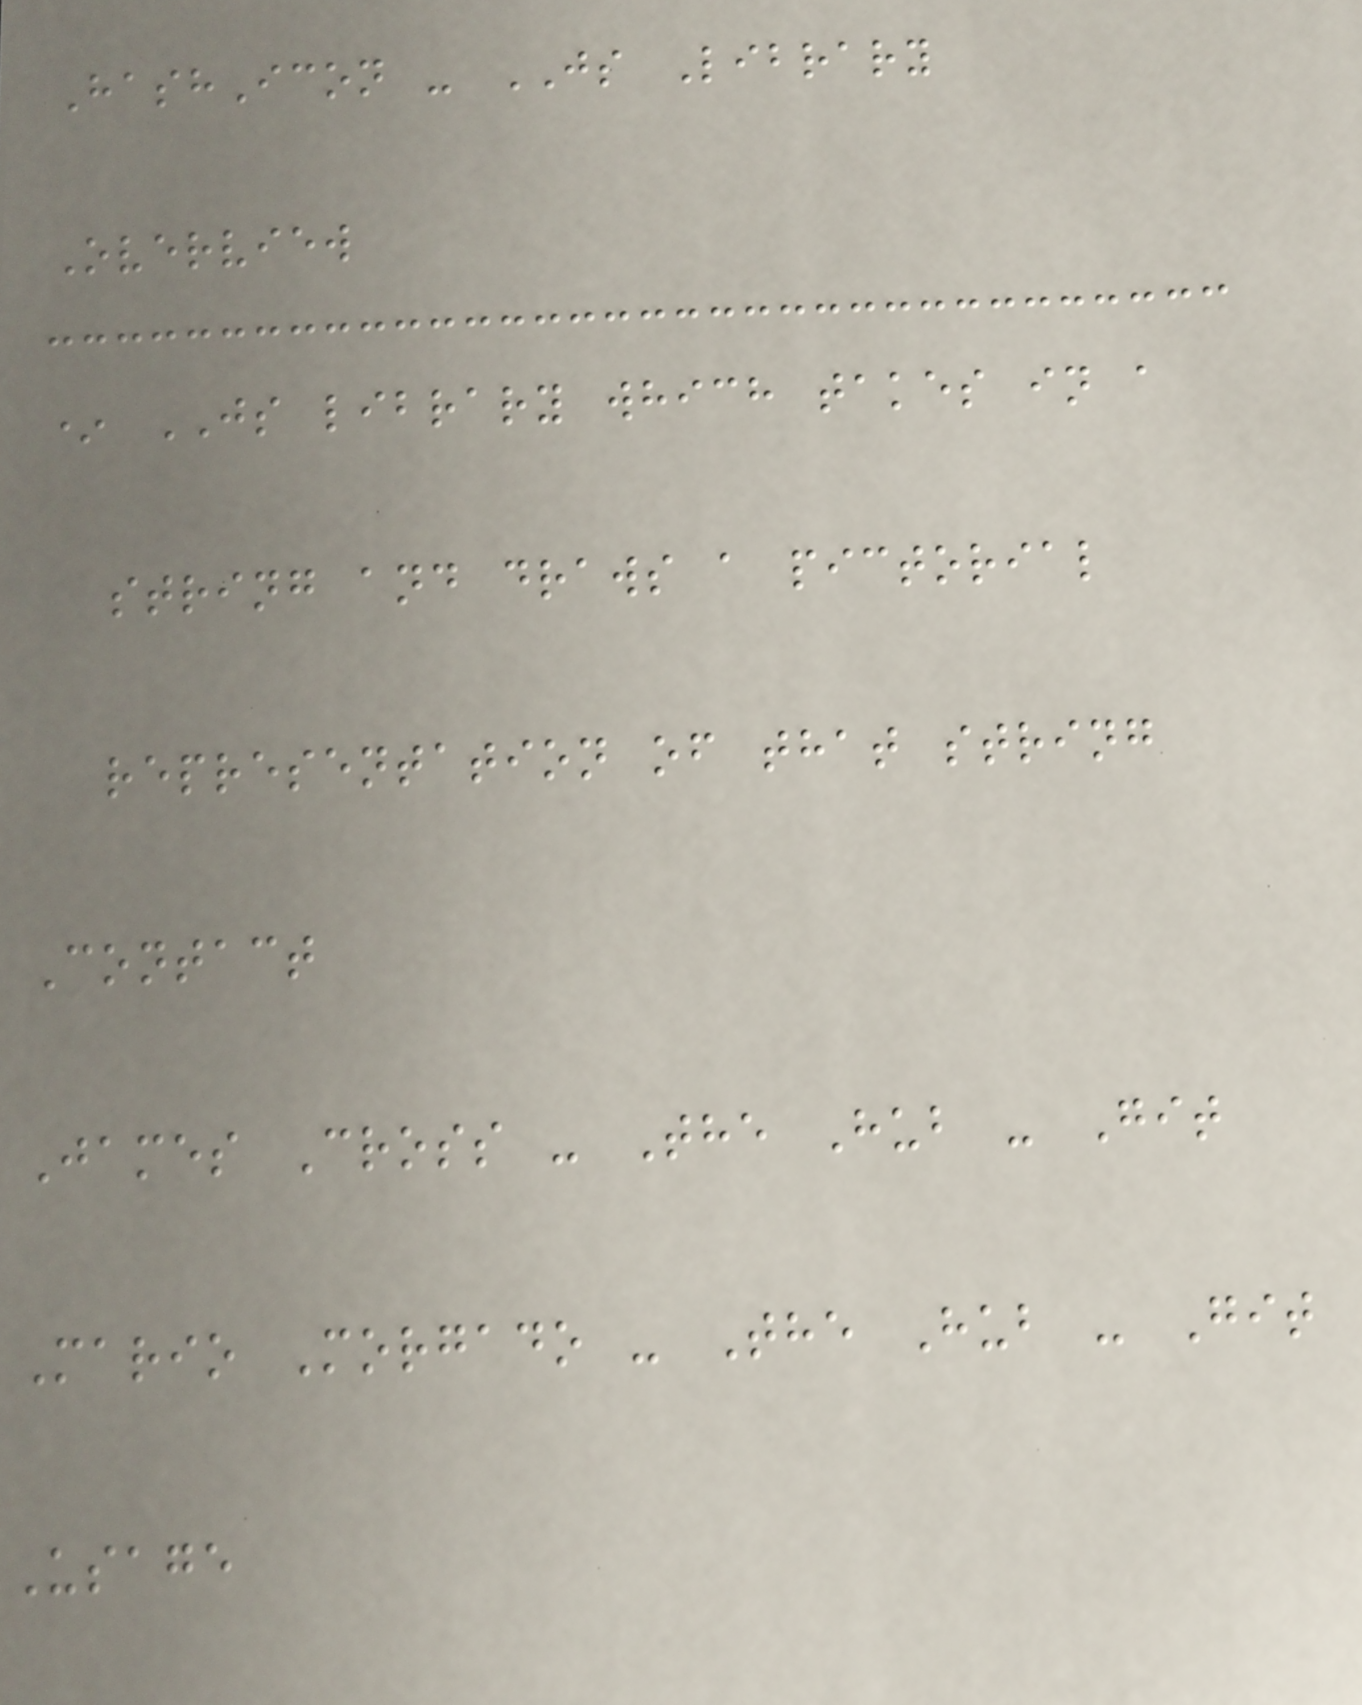HashIcon - JS Library
Overview
* JS library which takes in a
string and draws a pictorial
representation of that string
Contact
James Cross - The Hub - Git
Mario Morgado - The Hub - Git
Usage
